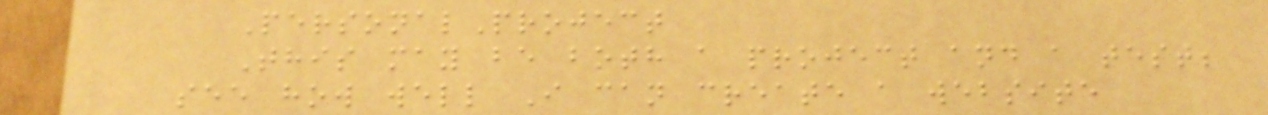PersonalProject
This may be both a project and a test;
see how well I can create a website
